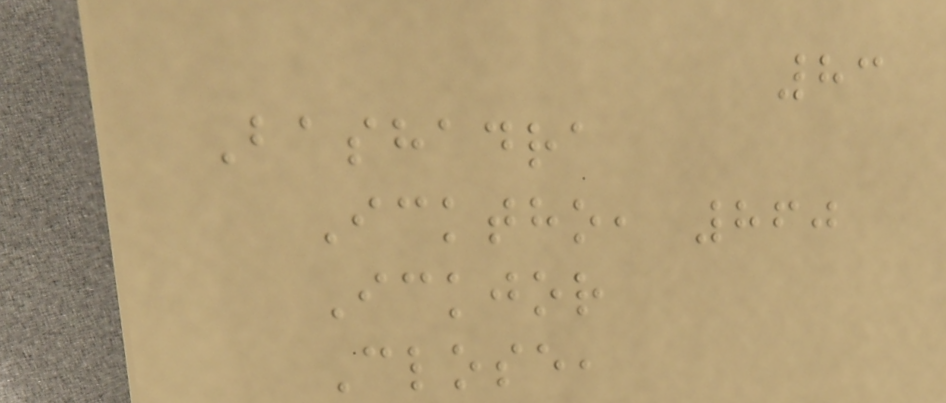83
Bashadra
Icktho, 860
Ickjor
Close,
